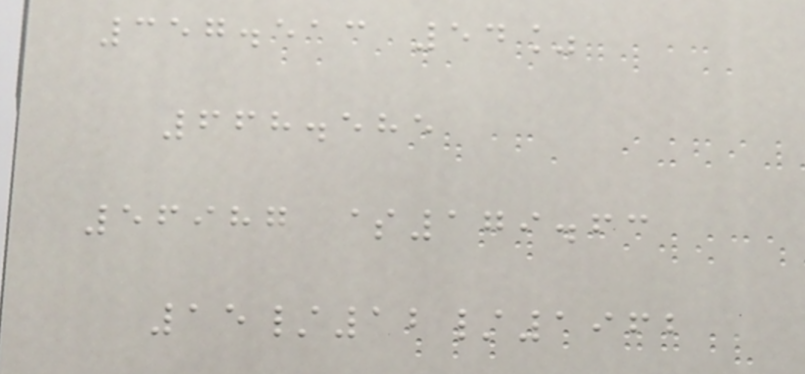357.513 54%
668.585
56987 $179.63
15/12/1962
